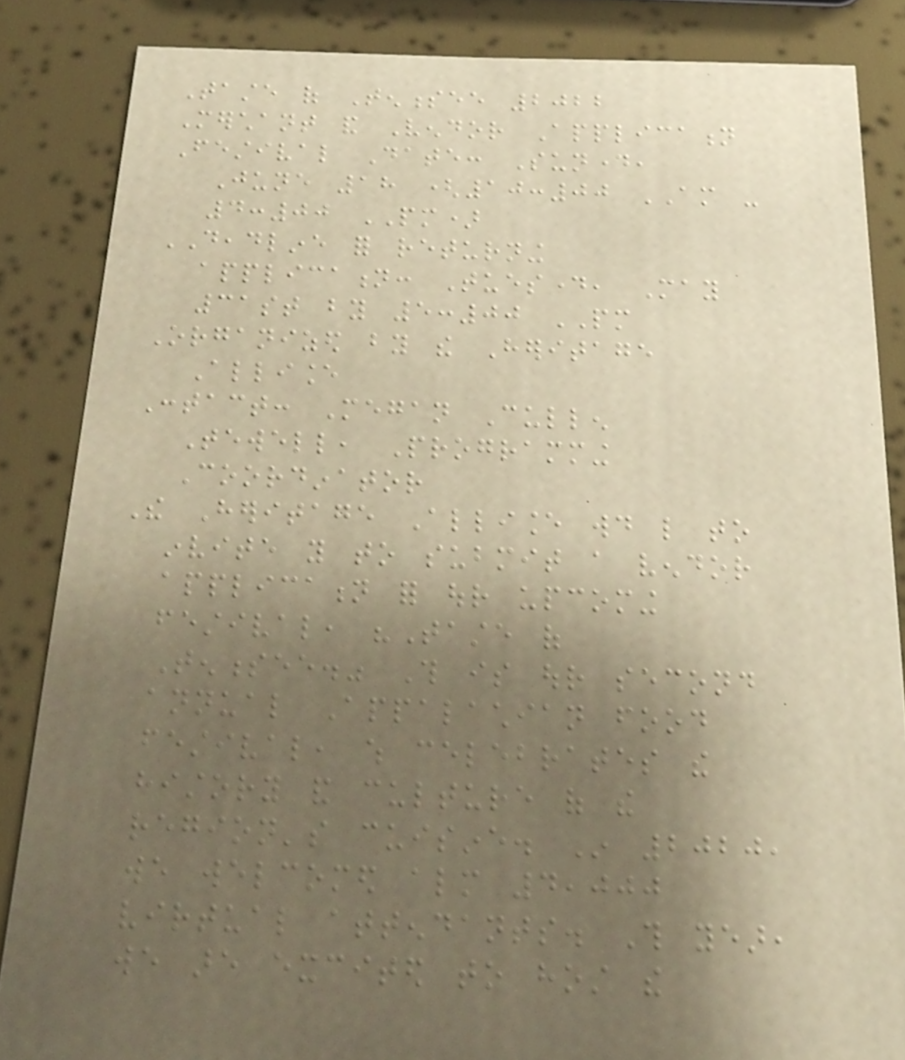Taste of Tennessee 2022
Merchant and Vendor Application
Festival Date: Sunday,
June 18 (10:00 AM -
4:00 PM)
DEADLINE for returning
application: Tuesday, May
31st by 5:00 PM
Organized by the Heritage
Alliance
Contact: Megan Cullen
Tewell, Programming
Coordinator
The Heritage Alliance would like to
invite you to submit a vendor
application for our upcoming
festival, "Taste of
Tennessee." This is our second
annual Appalachian food
festival, which celebrates the
history and culture of the
region's cuisine. In 2020,
we welcomed almost 4,000
virtual attendants. This year,
we are excited to host the
